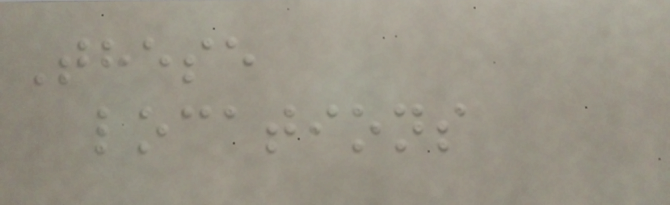These
locations
